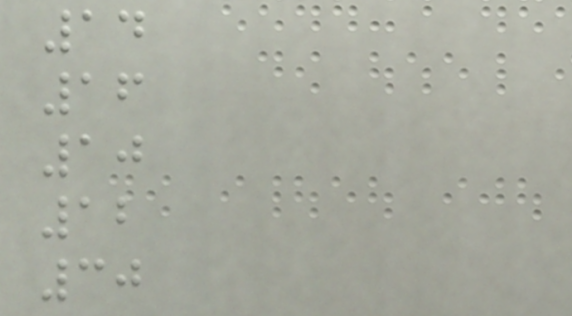14
16
10
12
30
